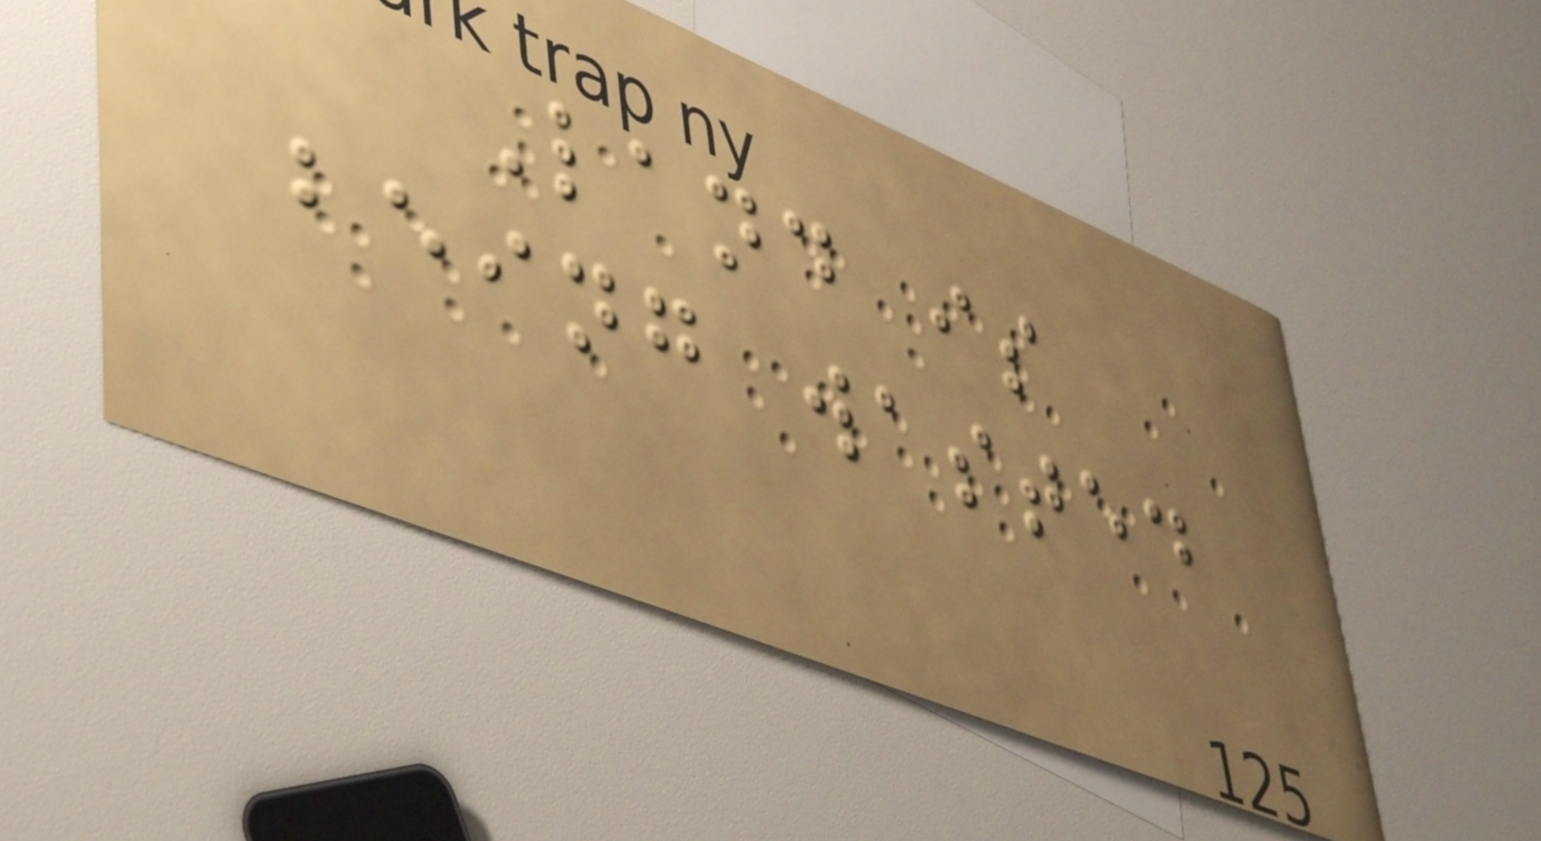Land is
being wasted
